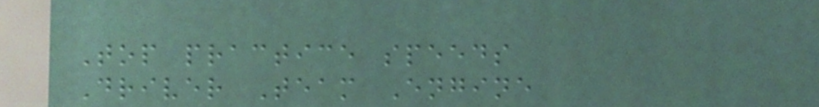Top practice speeds
Driver Team Engine
